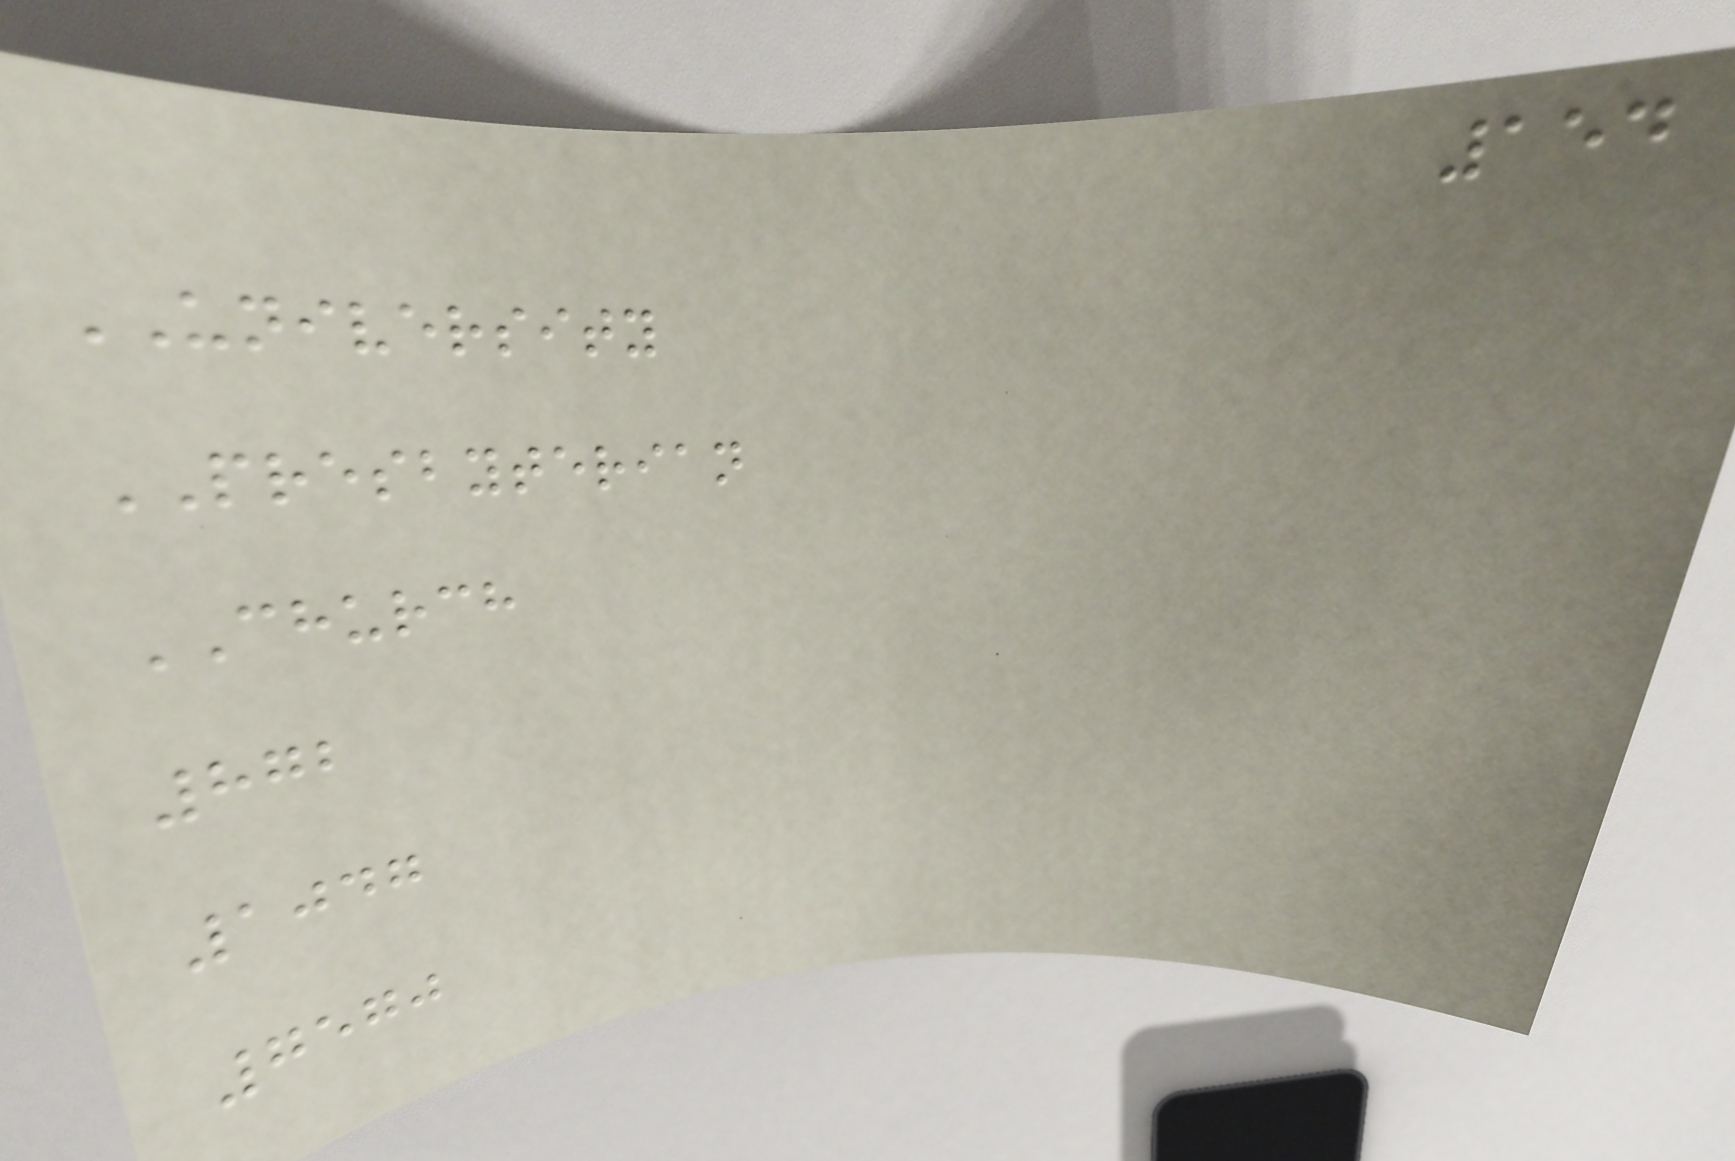154
UNIVERSITY
PRESBYTERIAN
CHURCH
872
1047
7570
